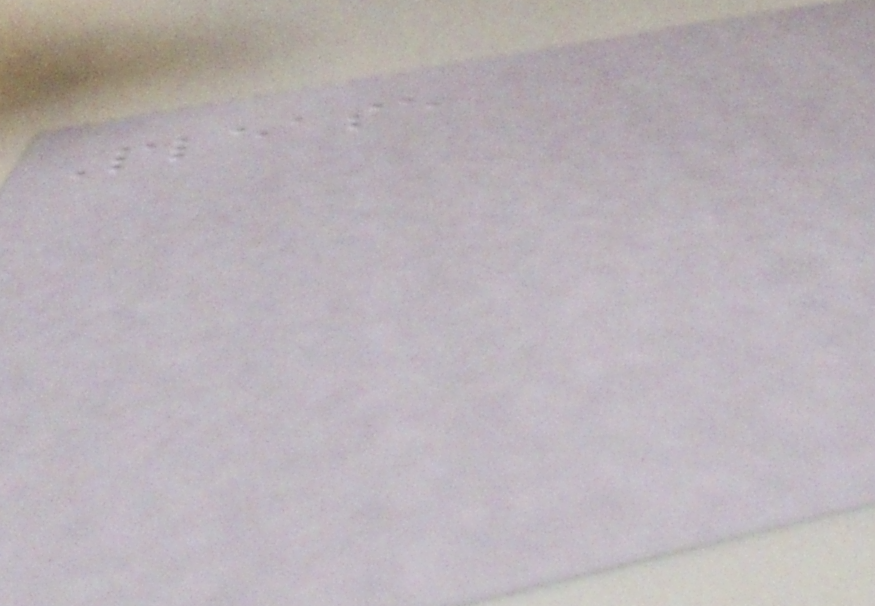Please
